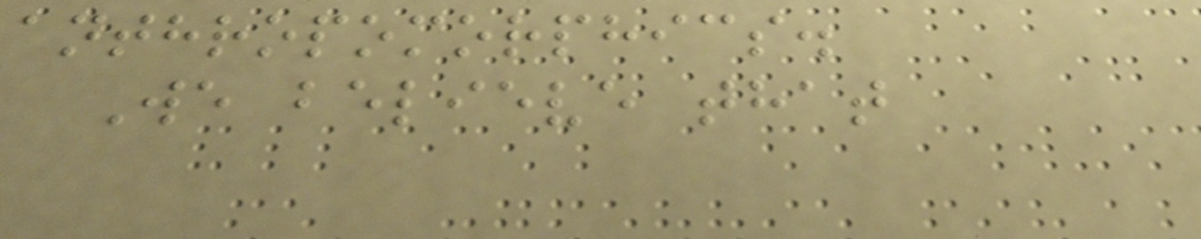anthropomorphics.
We believe that
